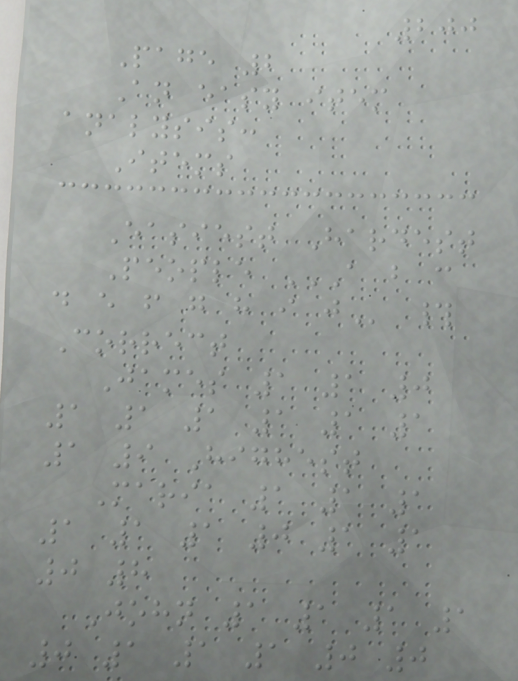200
Page 2
An easy item
analysis:
Items
Easiest Hardest
People A B C
D E F G H I J #
Correct
James 1 1 0
1 1 1 1 1 1
1 9 Highest
Maria 1 1 1
1 1 1 0 1 1
0 8
John 1 1 1 1
0 1 1 1 0 0
